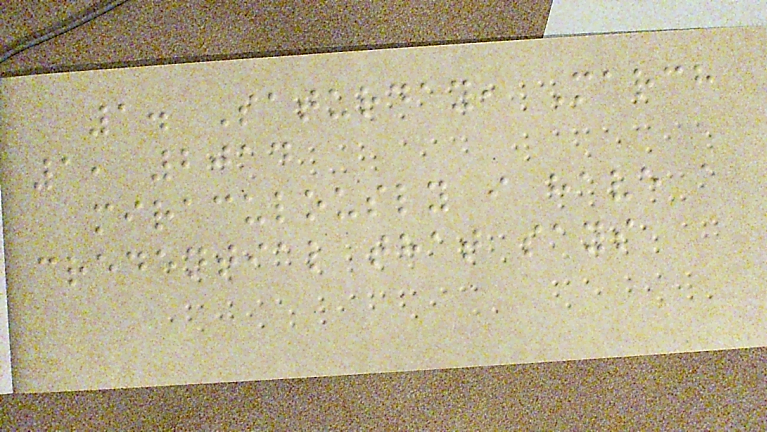1. Saturday, March
1, 2014
miraculously i have a
credential that says
